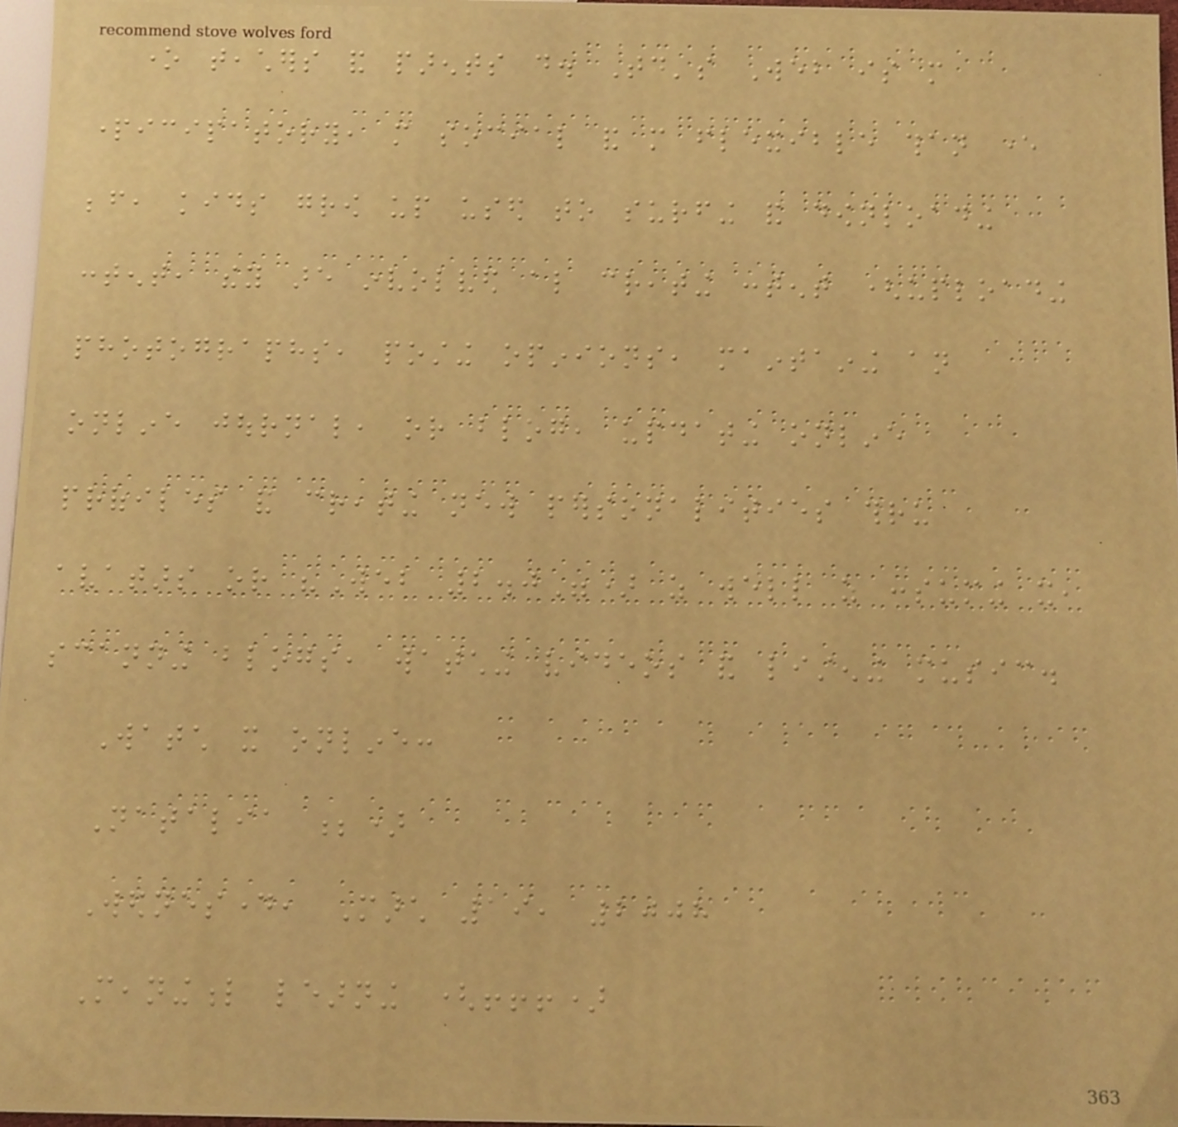one teachers and parents do. Today's Web is more
participatory, more social and more flexible than ever
before, kids grow up used to surfing and downloading
content, they are involved also creating content (uploading
photographs, posting opinions, maintaining an
online journal, or blog, updating online
profiles and creating new personalities thru
avatars or "Web 2.0") as well as consuming it,
scanning blogs, watching videos and listening music.
Watch it online:
Natalia ;)
Wednesday, March 19, 2008
Meaningful learning (!!!)
